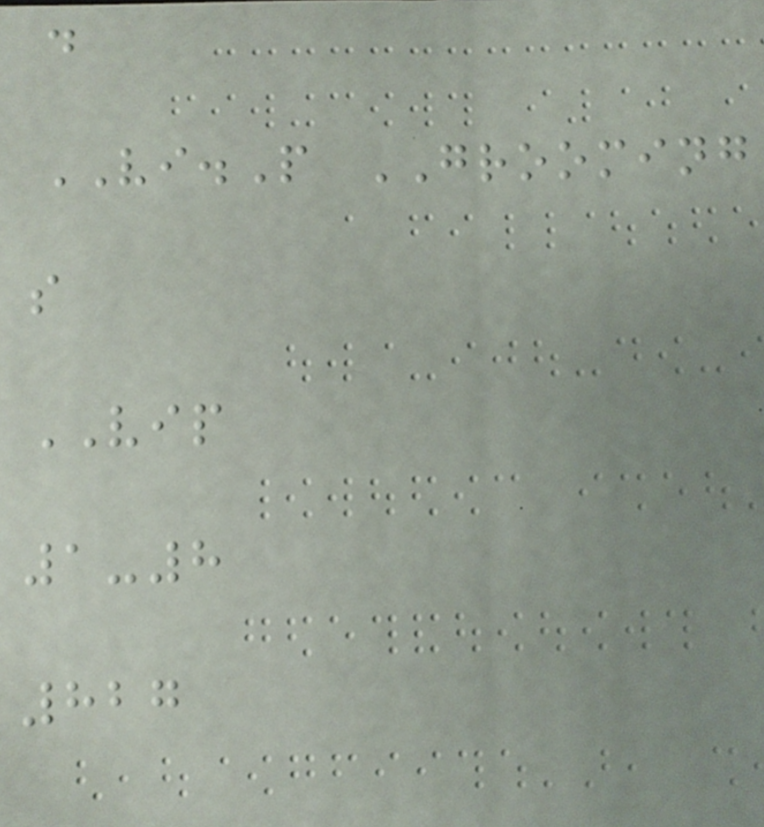d
VI.P GROOMING
s
VIP
1-8
827
